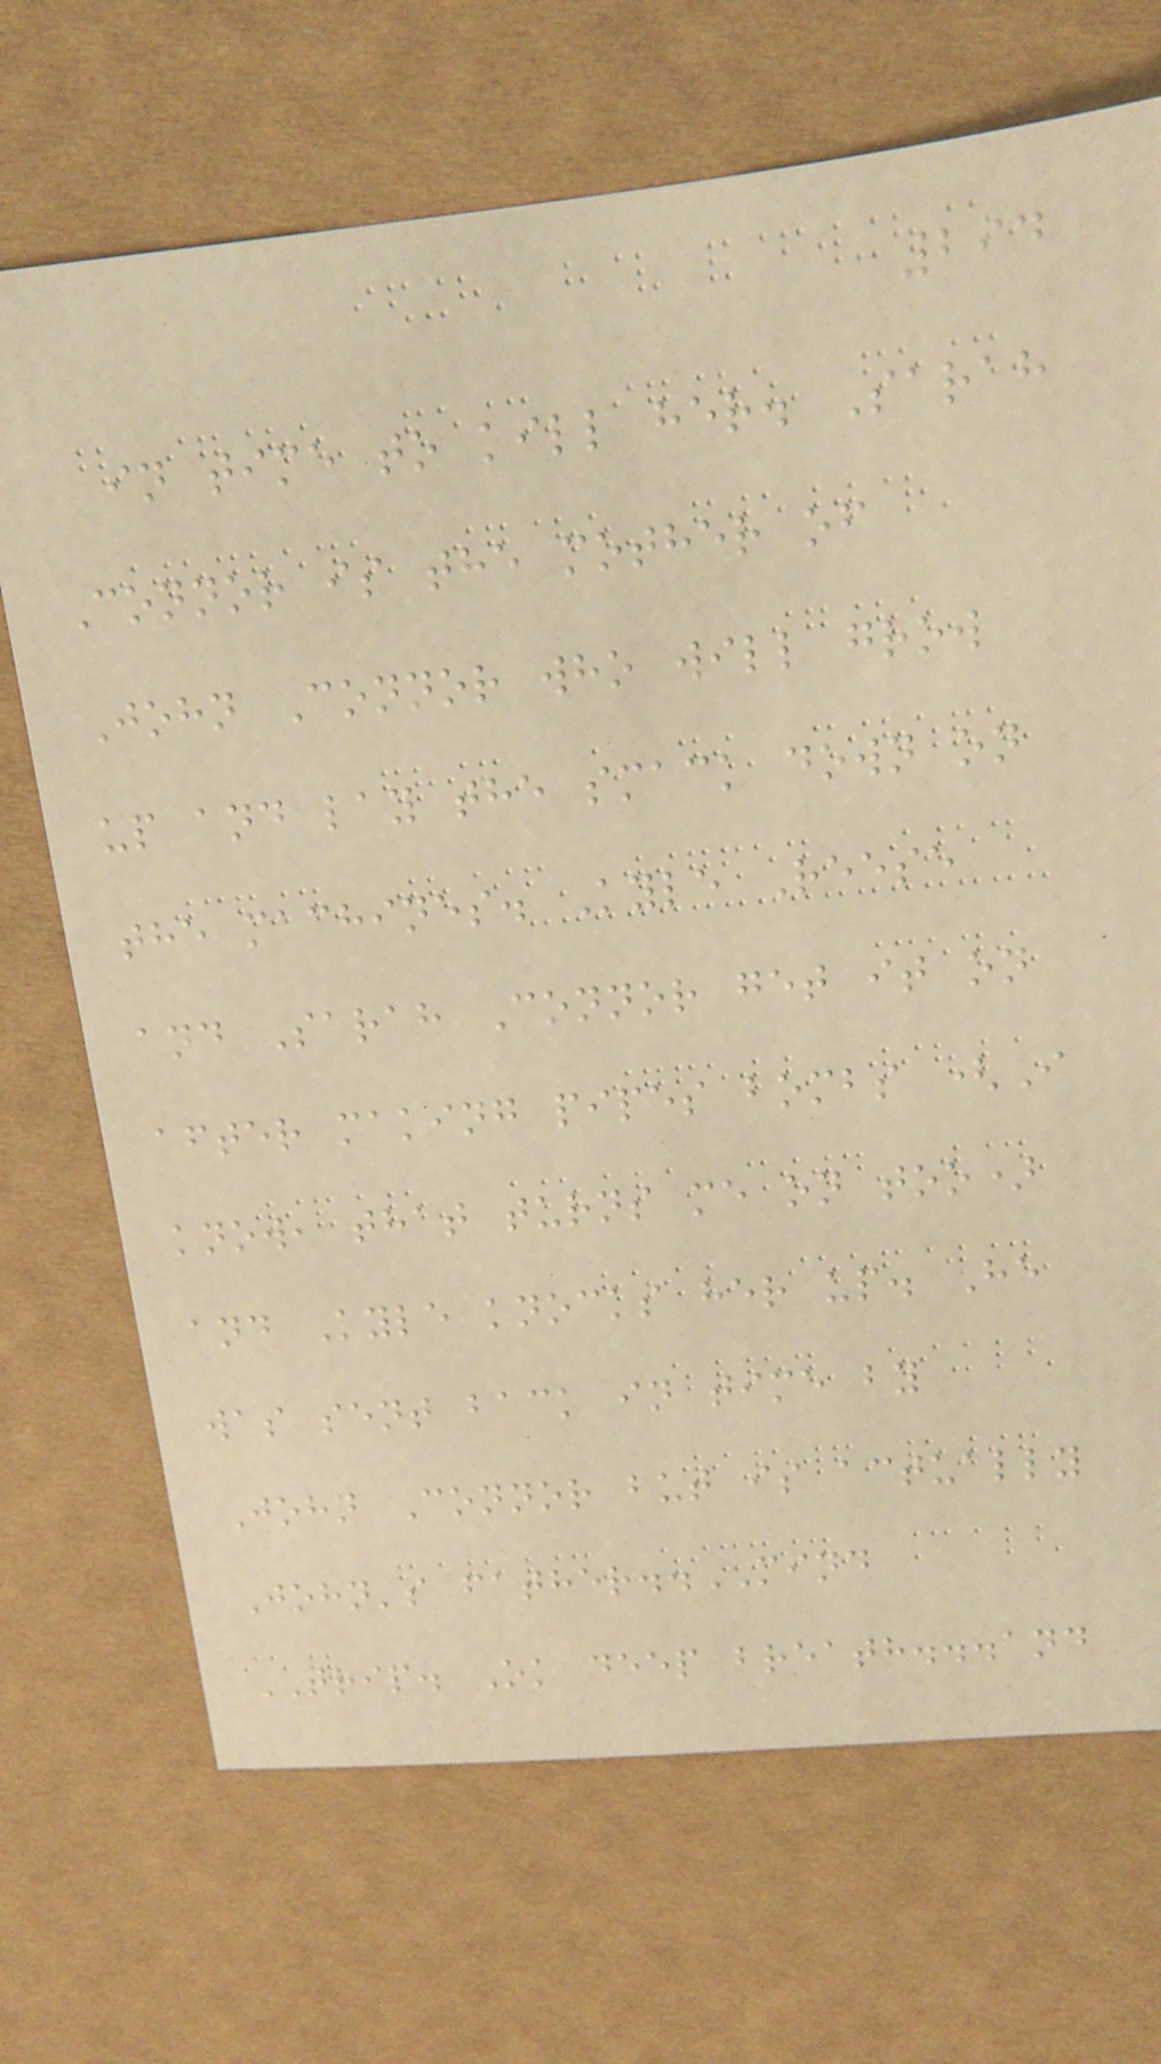294
in time to kill her. Sarah
Connor is the mother of
John Connor who will grow
up and lay the smack down on
the machines. Kyle Reese
and Sarah Connor get it on
after making pipes bombs (I
know, that turns me on too)
and Kyle knocks her up. He
was sent back in time by
John Connor but is actually
John's father..MIND
TRIP. Ok deep breath...and
